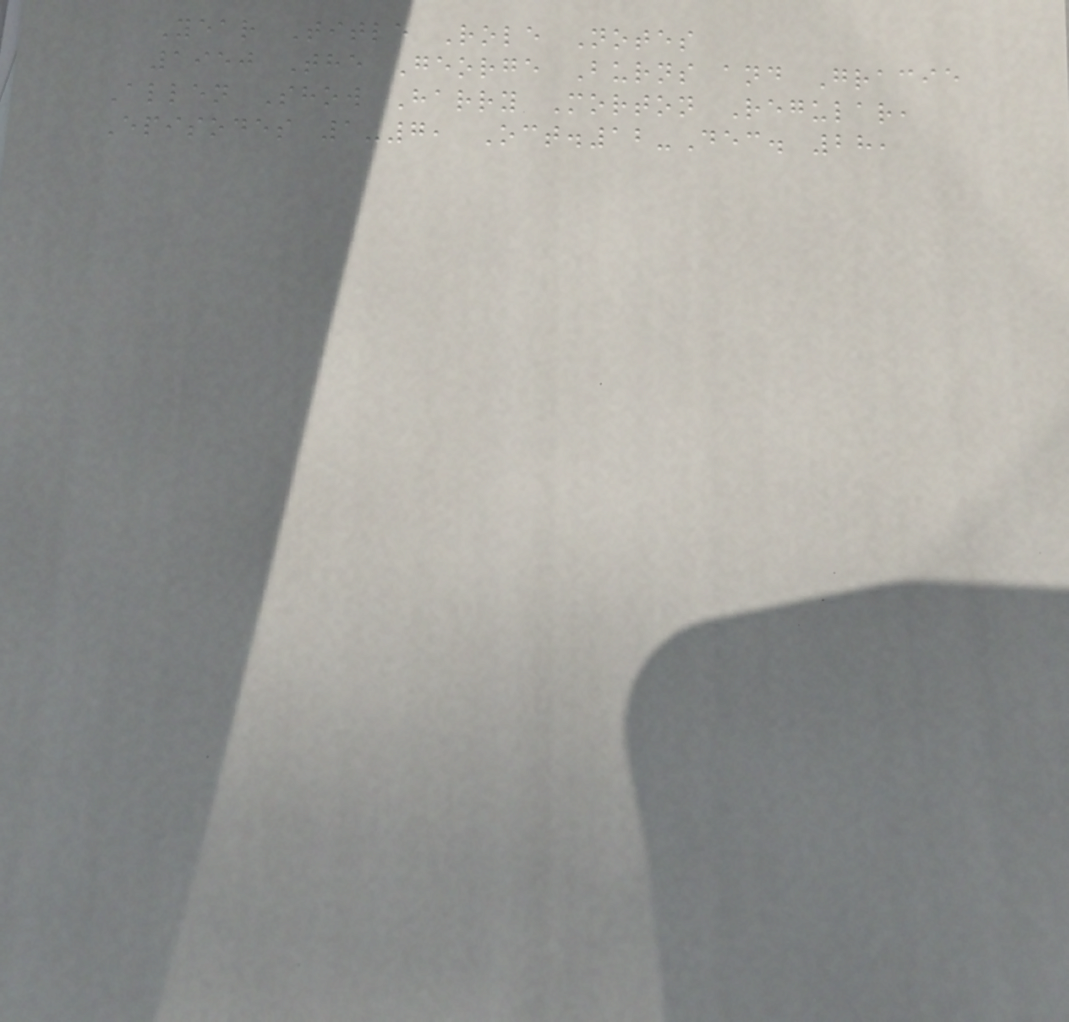Year Title Role Notes
1950 The George Burns and Gracie
Allen Show Harry Morton Regular,
Episodes 1-7, Oct.12-Dec. 28,
